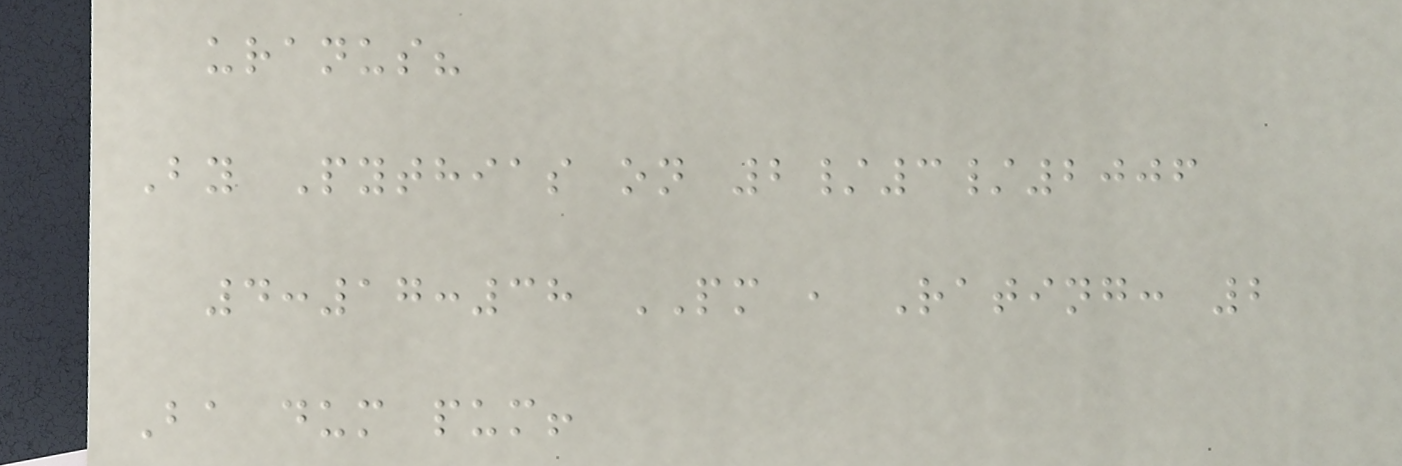uranus?
By Pythias on 2/3/2006
4:17:38 PM , Rating: 2
Ba dum pum!
